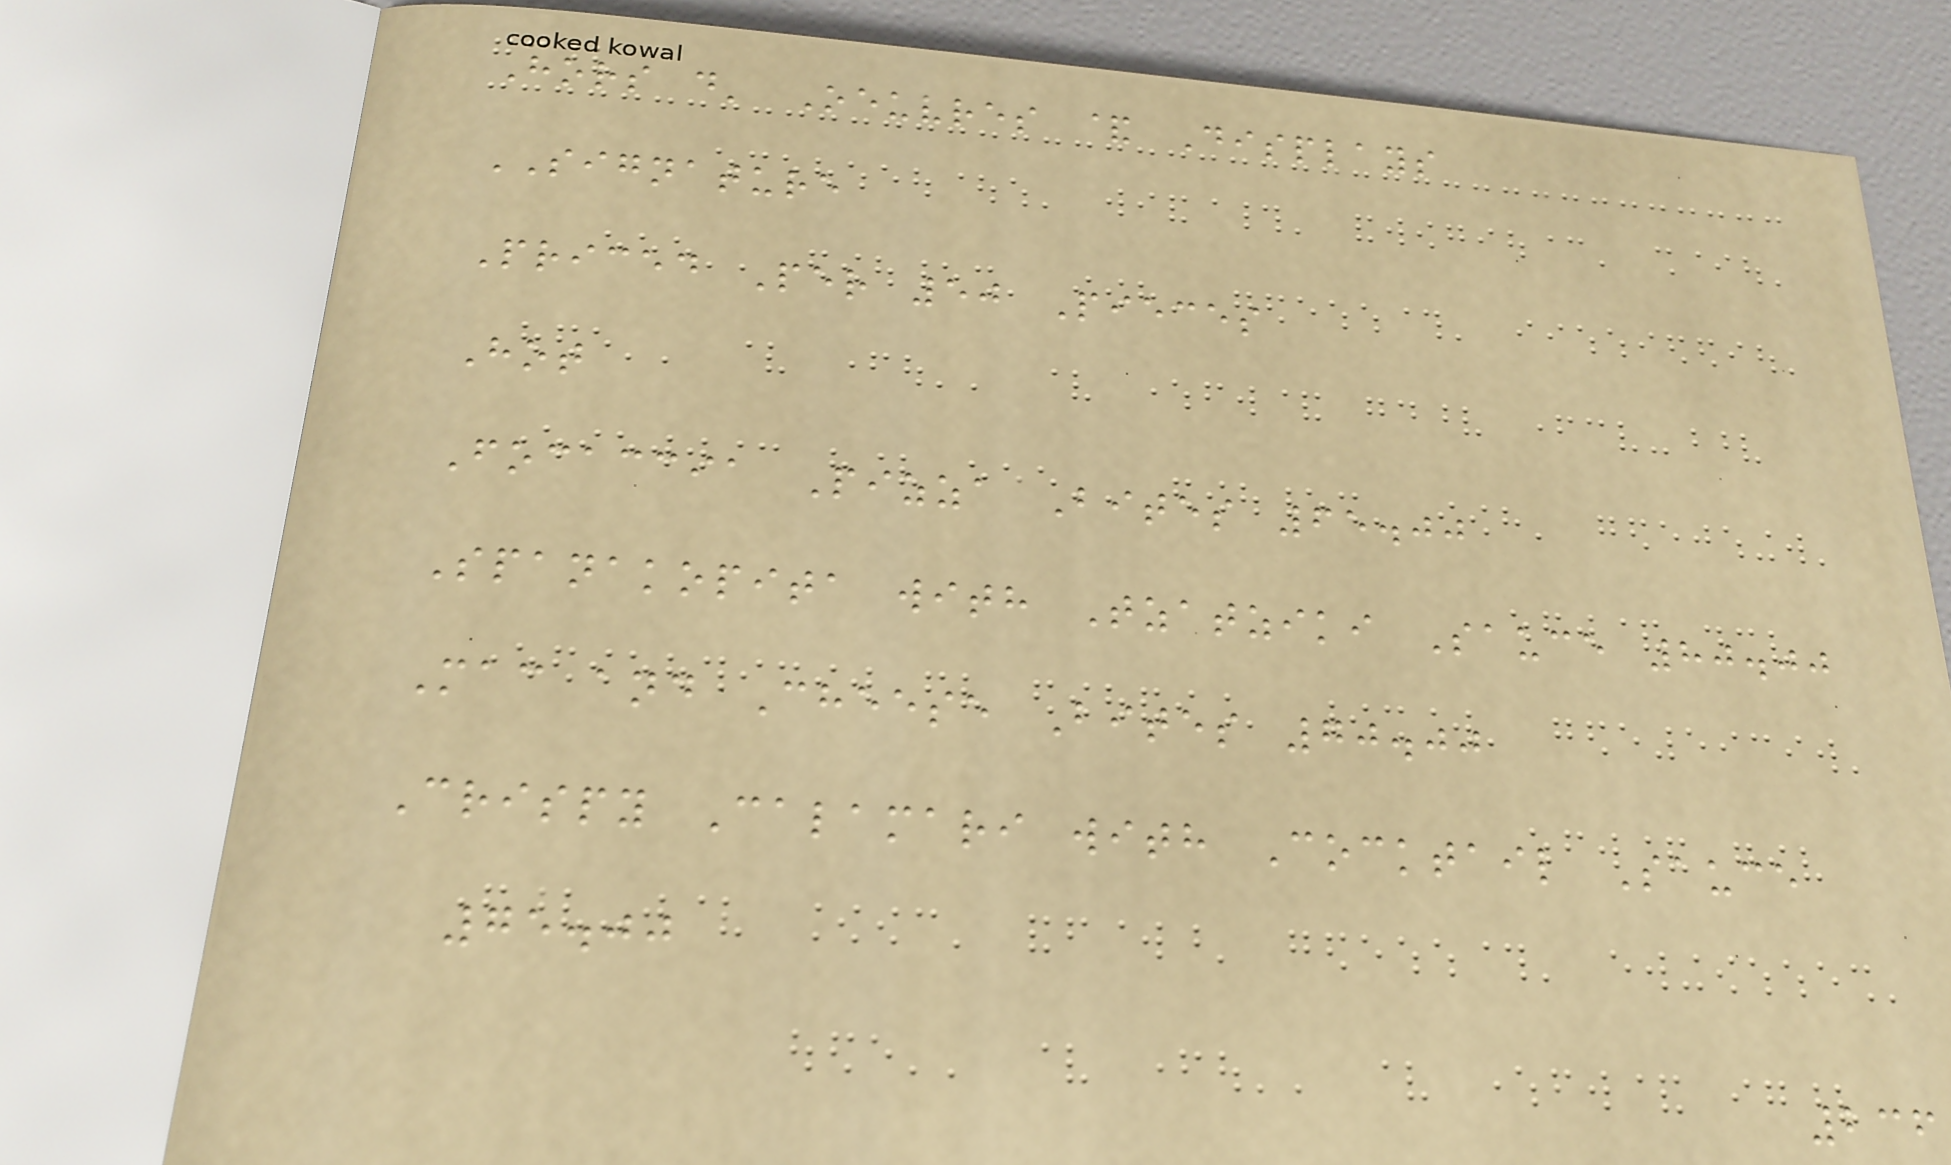Hors d' Oeuvres & Displays
SIGNATURE
Priced Per 50 Pieces
Hot
Focaccia Pizza Bites 65.00
Spanakopita with Tzatziki Sauce 80.00
Mac and Cheese Bites 70.00
Crispy Calamari with Cocktail Sauce
75.00
236
